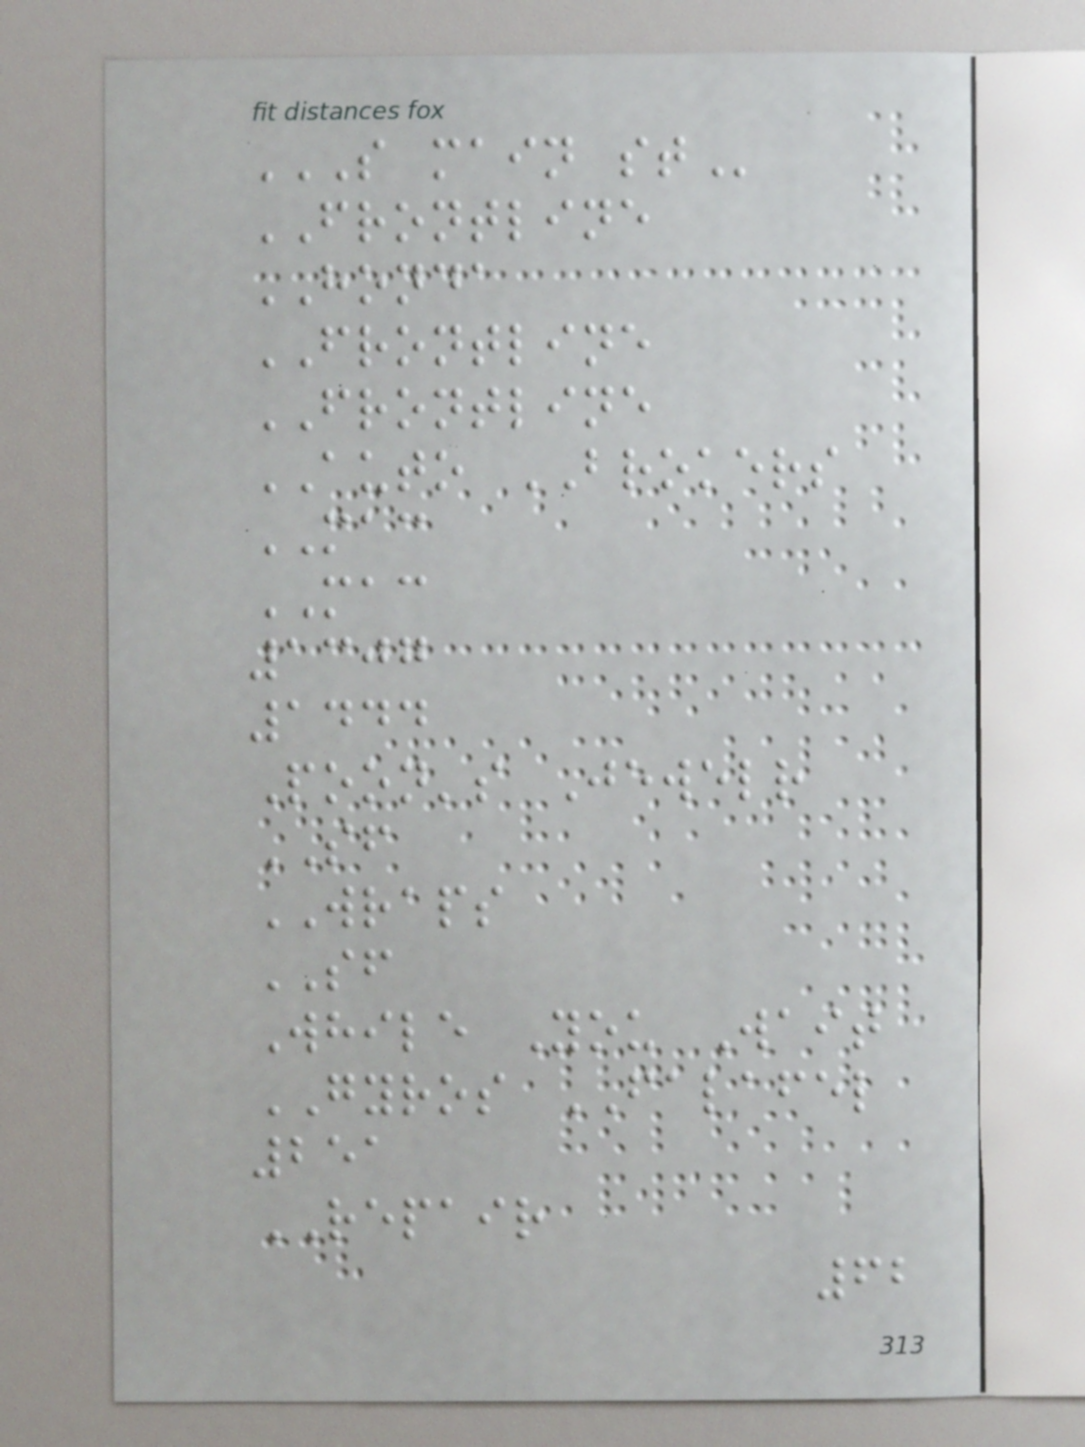S MAIN ST
FRONTLINE
HONDA
FRONTLINE
FRONTLINE
AUTO BROKERS
MAC
MAC
1307
1444
Poon's Jewelr
SF
WRAPS
SF
While You Wait
GYROS FALAFEL
251
REPAIR
62
